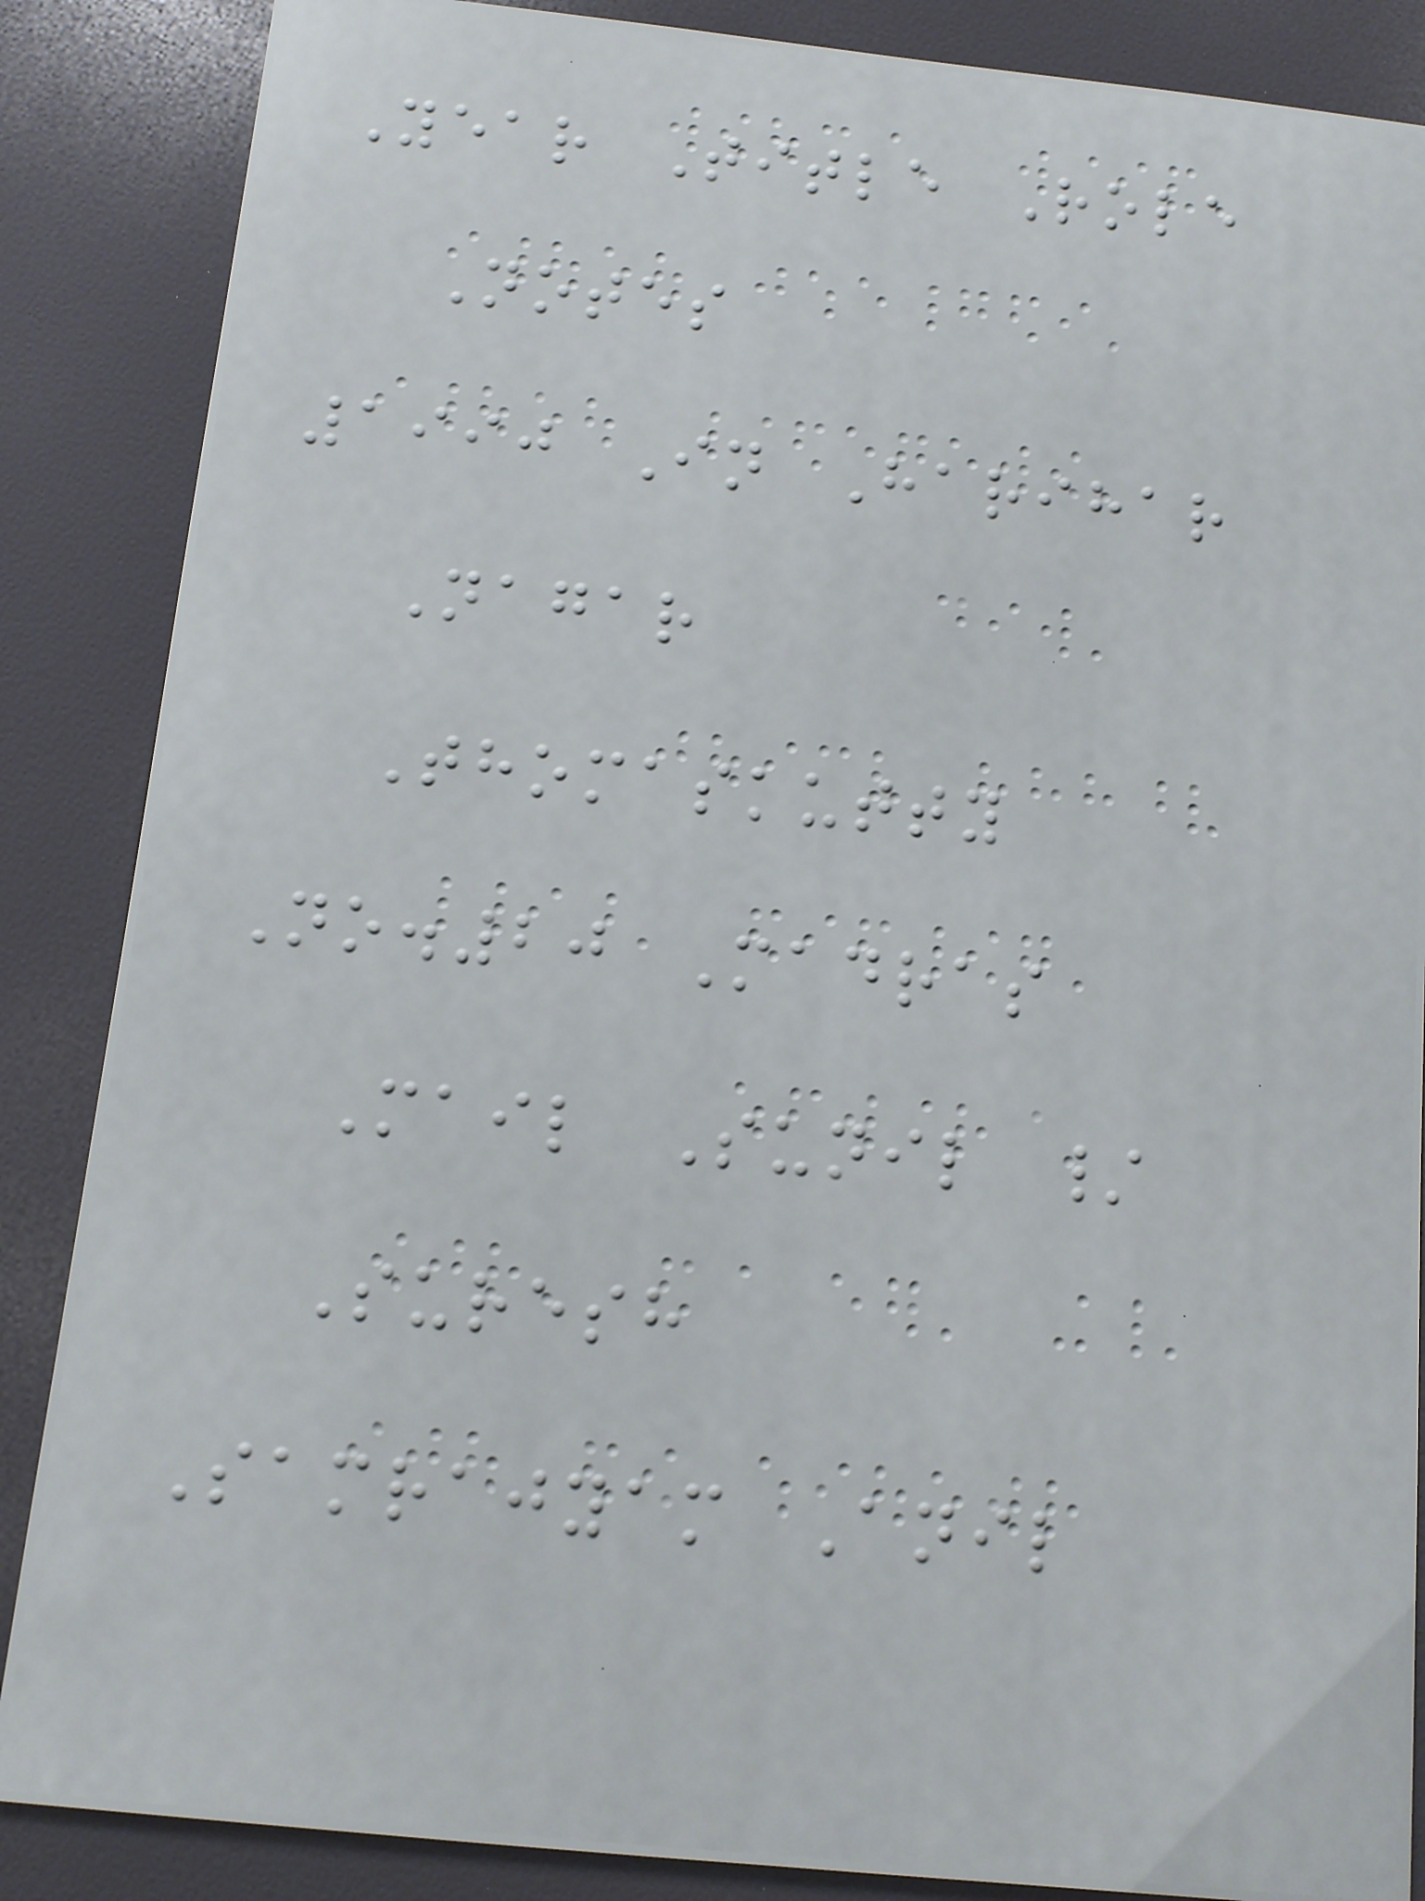Year Title Role
Notes
1990 In Harihar
Nagar
Thomaskutty
No.20 Madras
Mail Sunil /
Suresh
Samrajyam Anil
